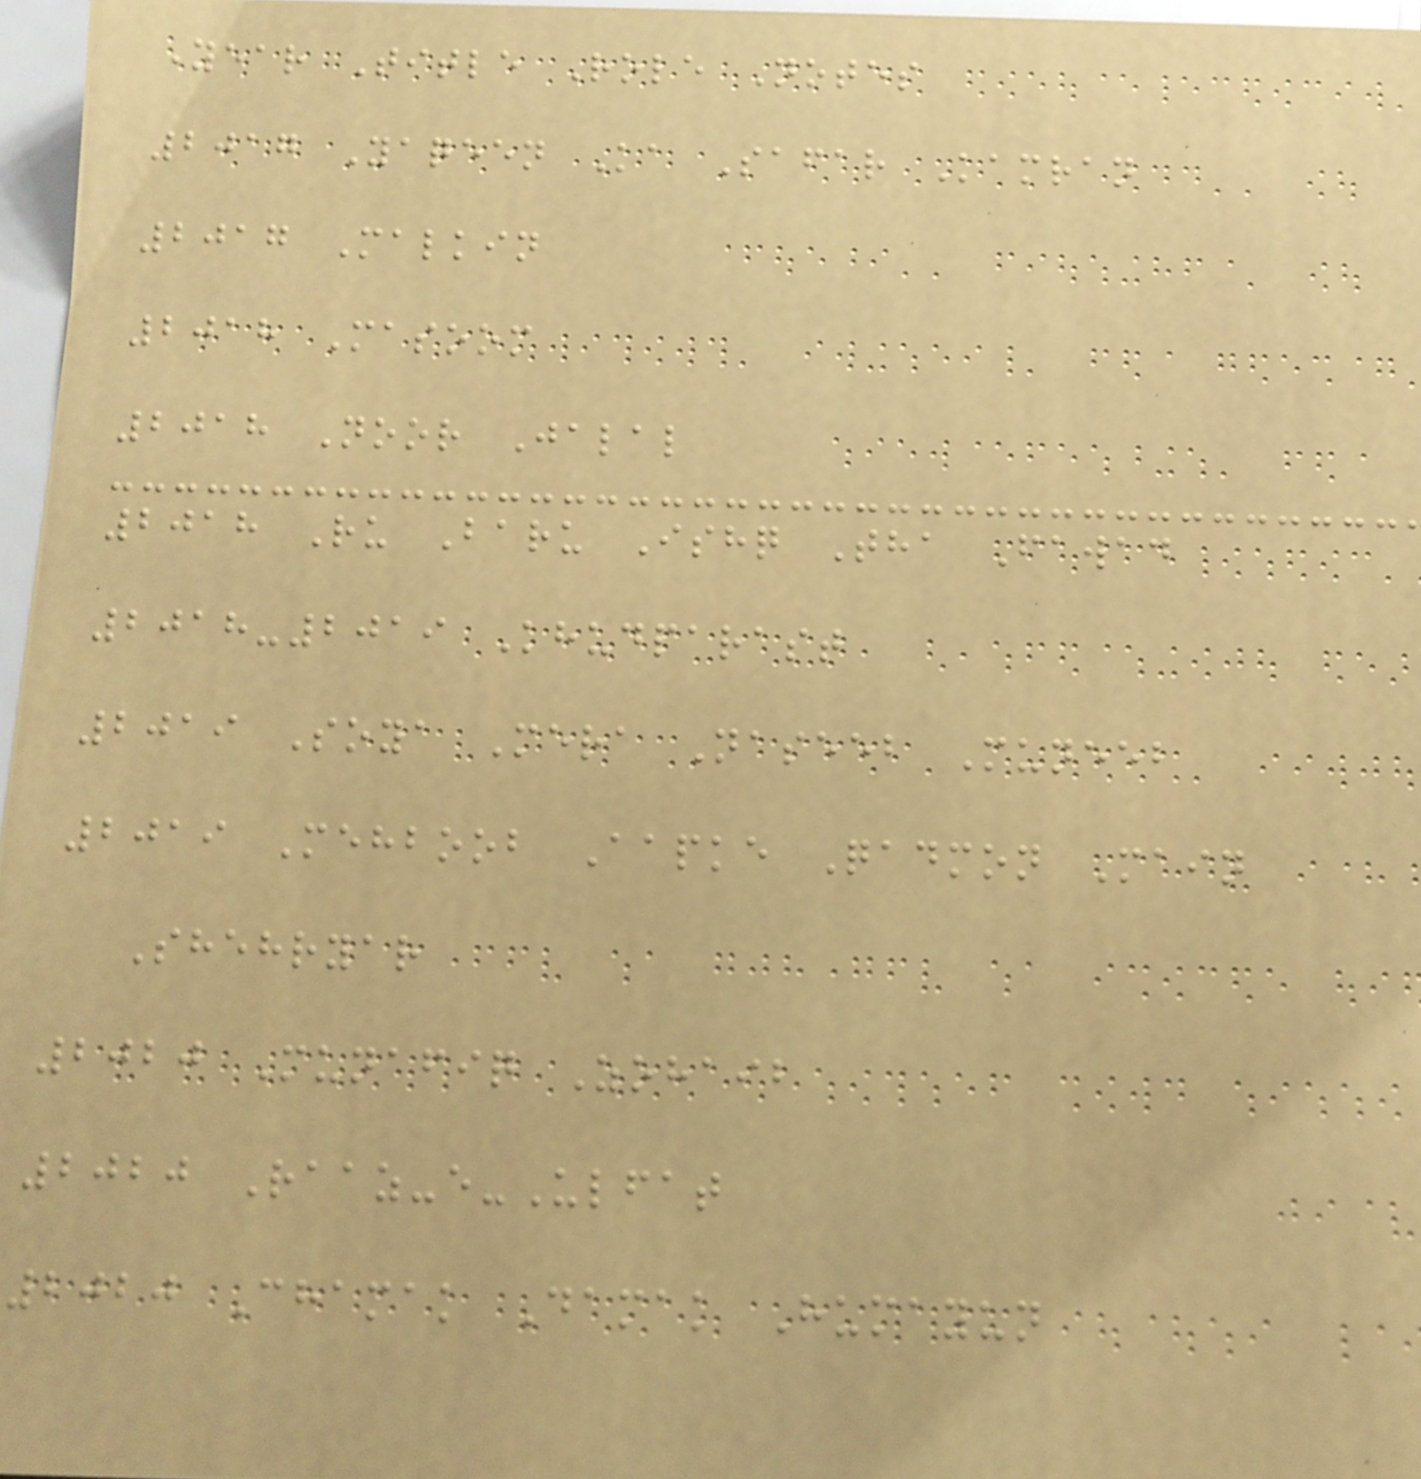Year Title Role Notes
2017 Yaqeen Ka Safar Kamran
2017 Malkin
2018 Masoom
2018 Noor Jalal
2018 Ru Baru Ishq Tha Fawad
2018-2019 Khudparast
2019 Soya Mera Naseeb Muneeb
2019 Mehboob Aapke Qadmon Main
Shehryar
2020 Munafiq Zohaib
2020 Raaz-e-Ulfat
2020 Chamak Damak Humayun
